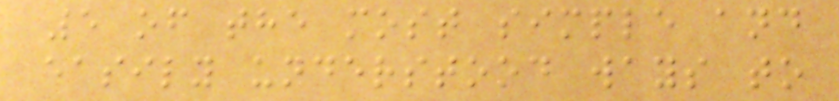5 of the most simple and
easily understood ways to
